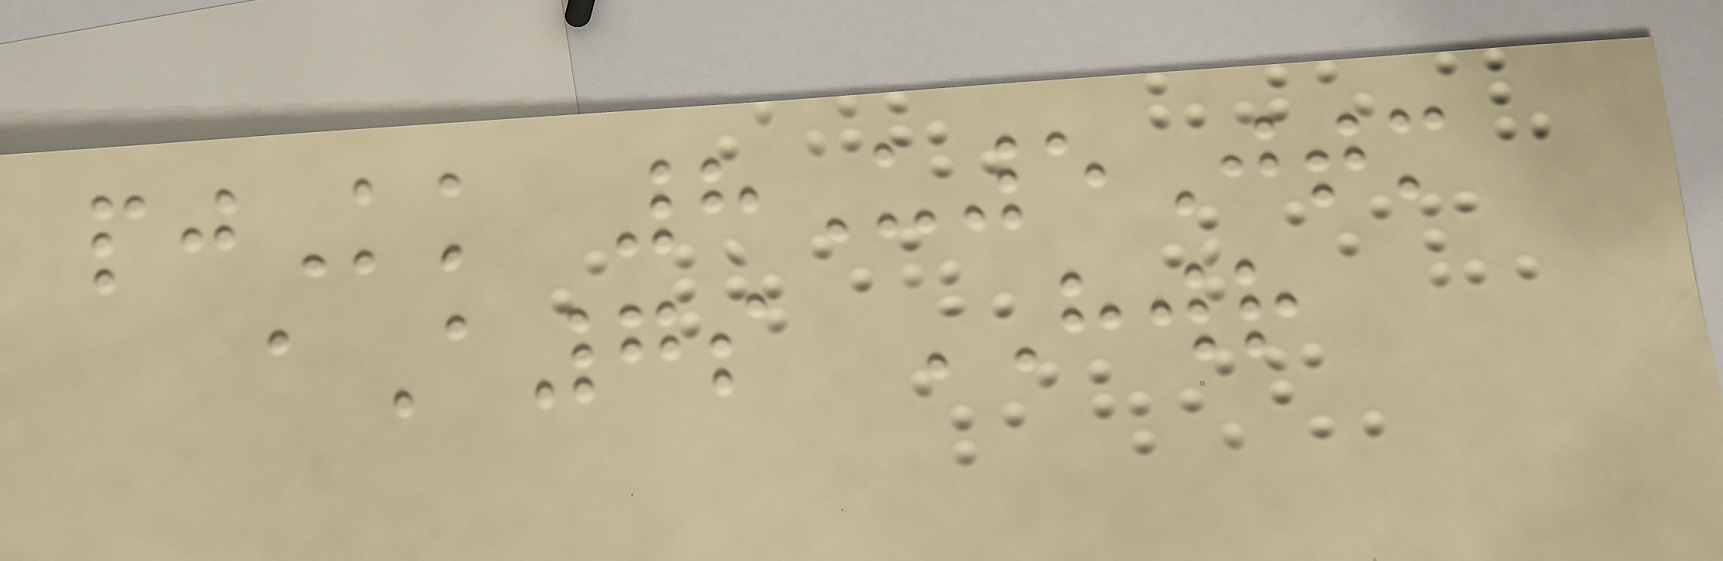pjKk 8U5Jtm
aA7s HWR
